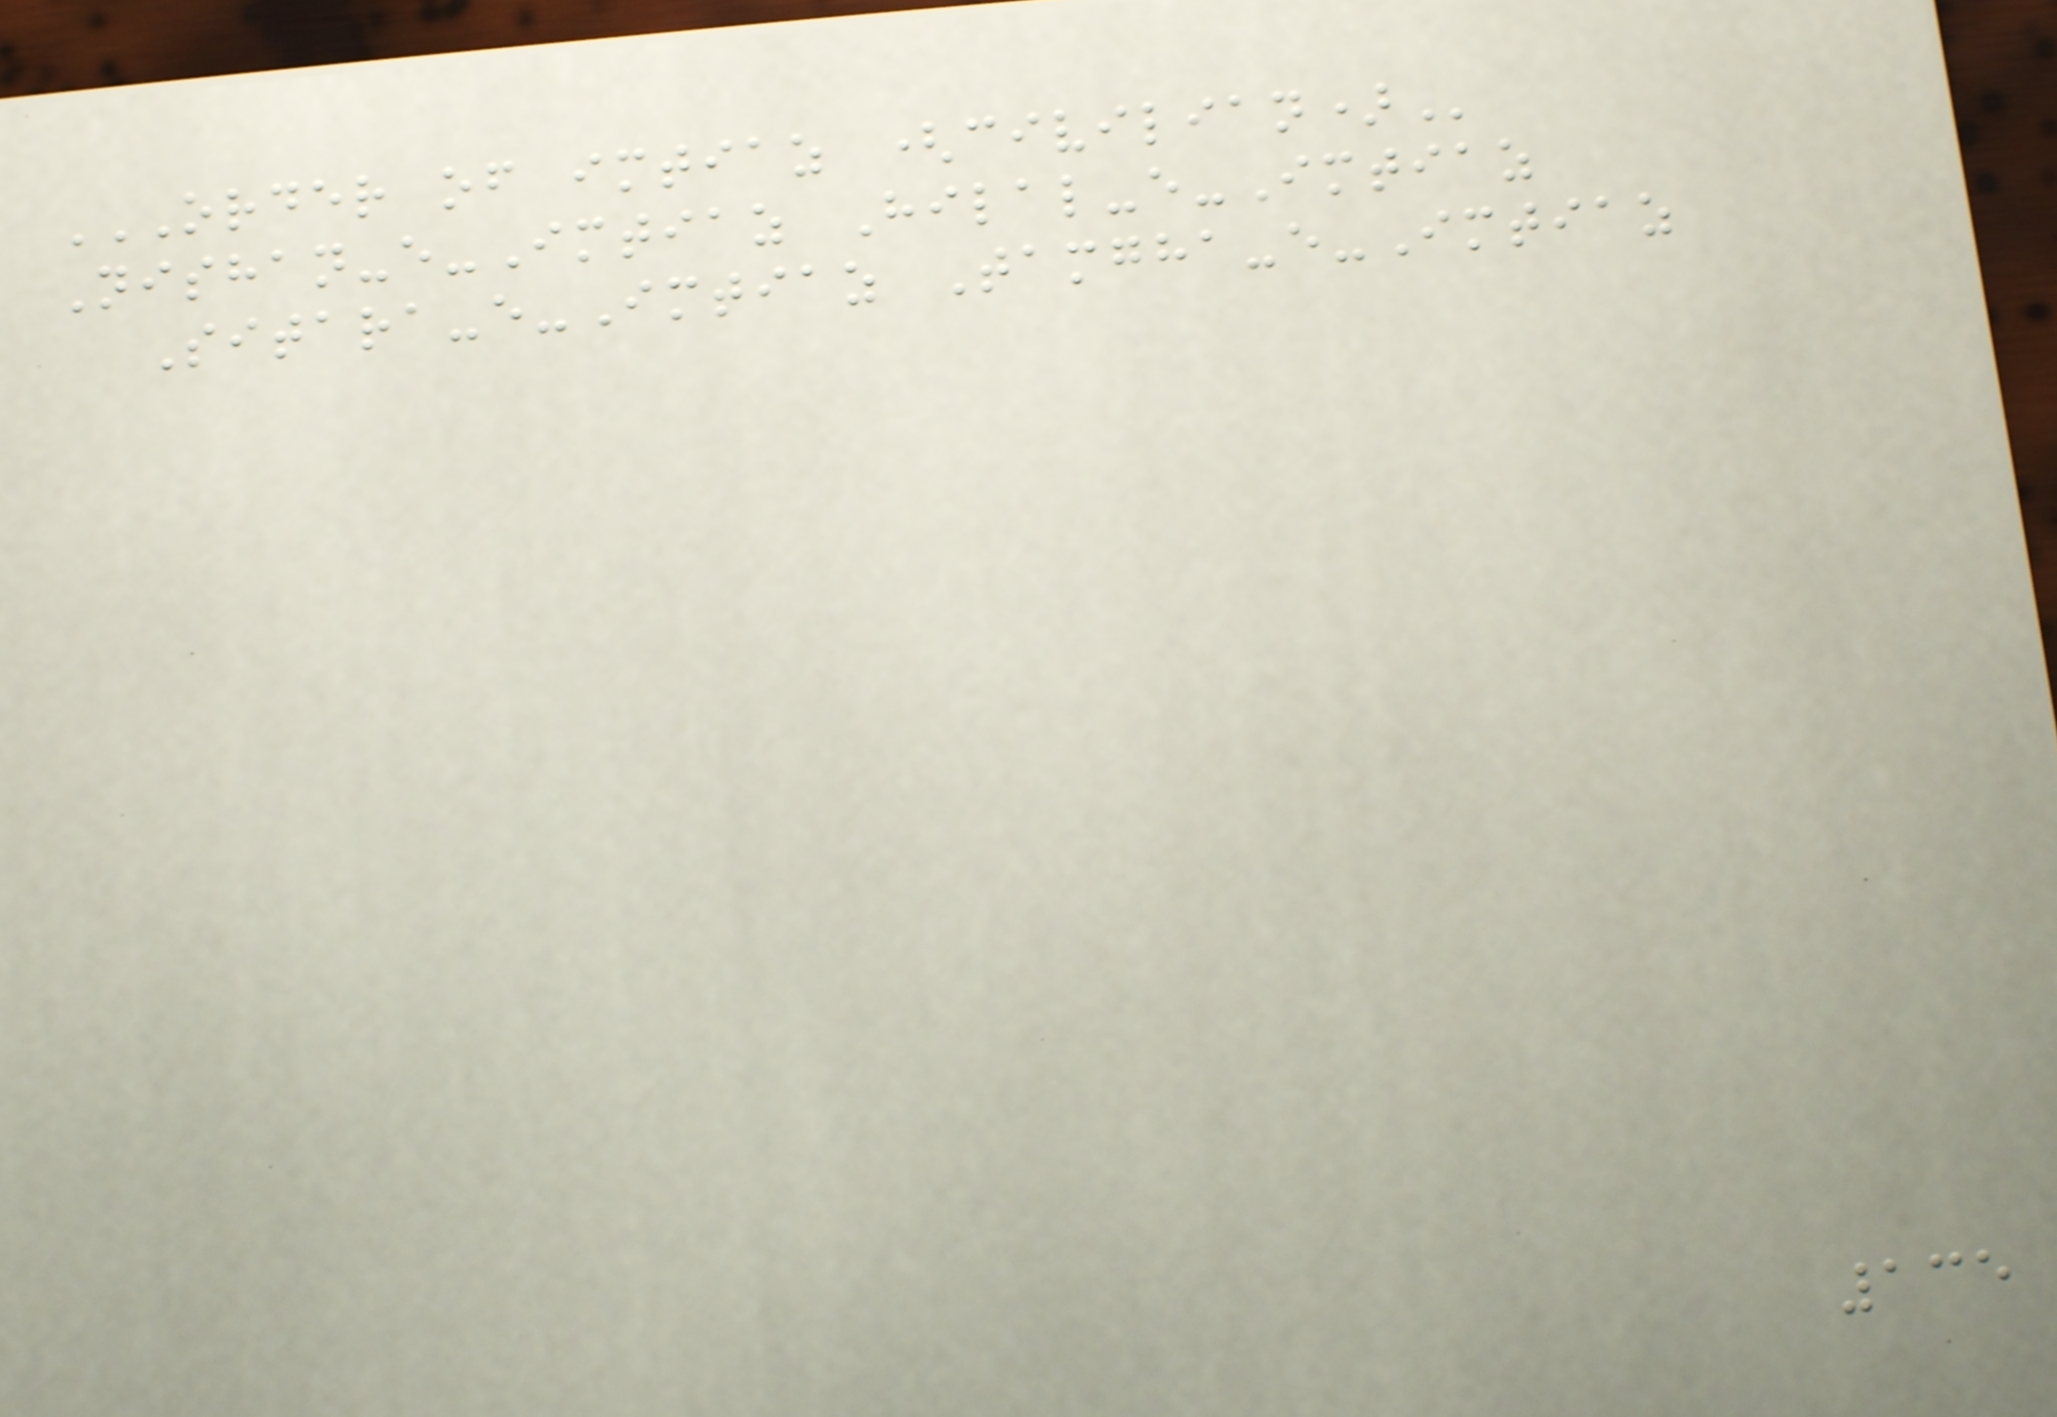ORDER OF IMTIAZ (CIVILIAN)
Nishan-e-Imtiaz Hilal-e-Imtiaz
Sitara-e-Imtiaz Tamgha-e-Imtiaz
135
